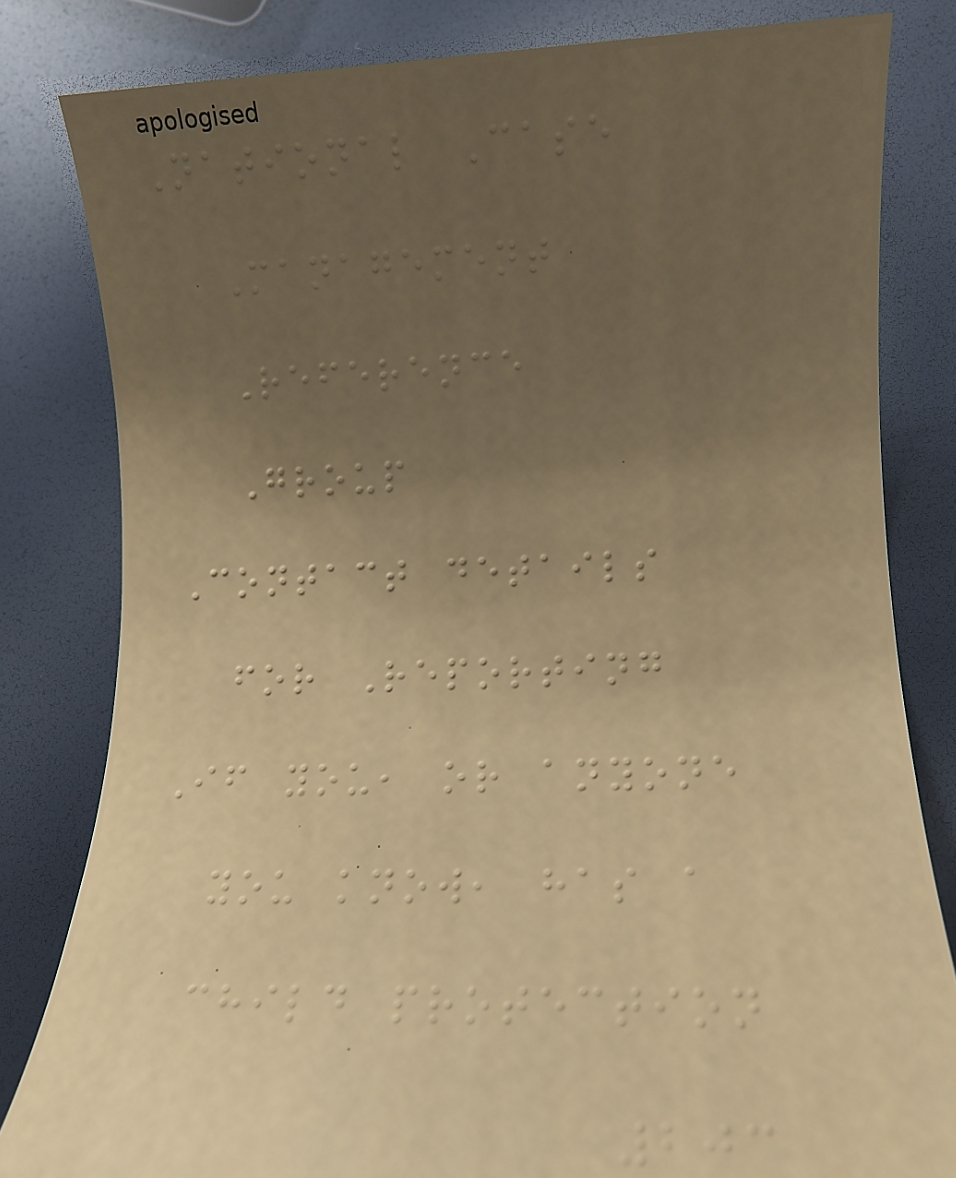National Case
Management
Reference
Group
Contact details
for Reporting
If you, or anyone
you know, has a
child protection
203
